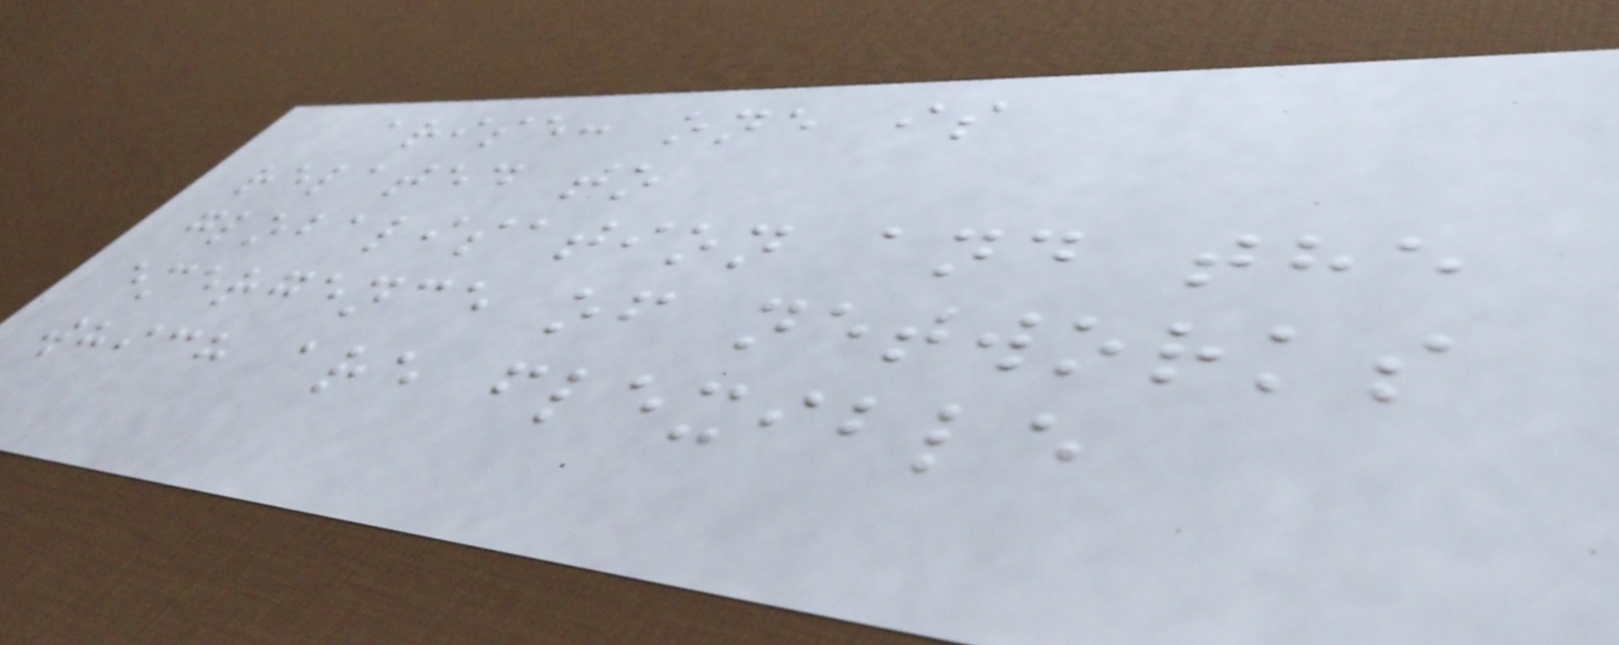arise: one is
related to
globalisation and the
emergence of networks
which are flexible
